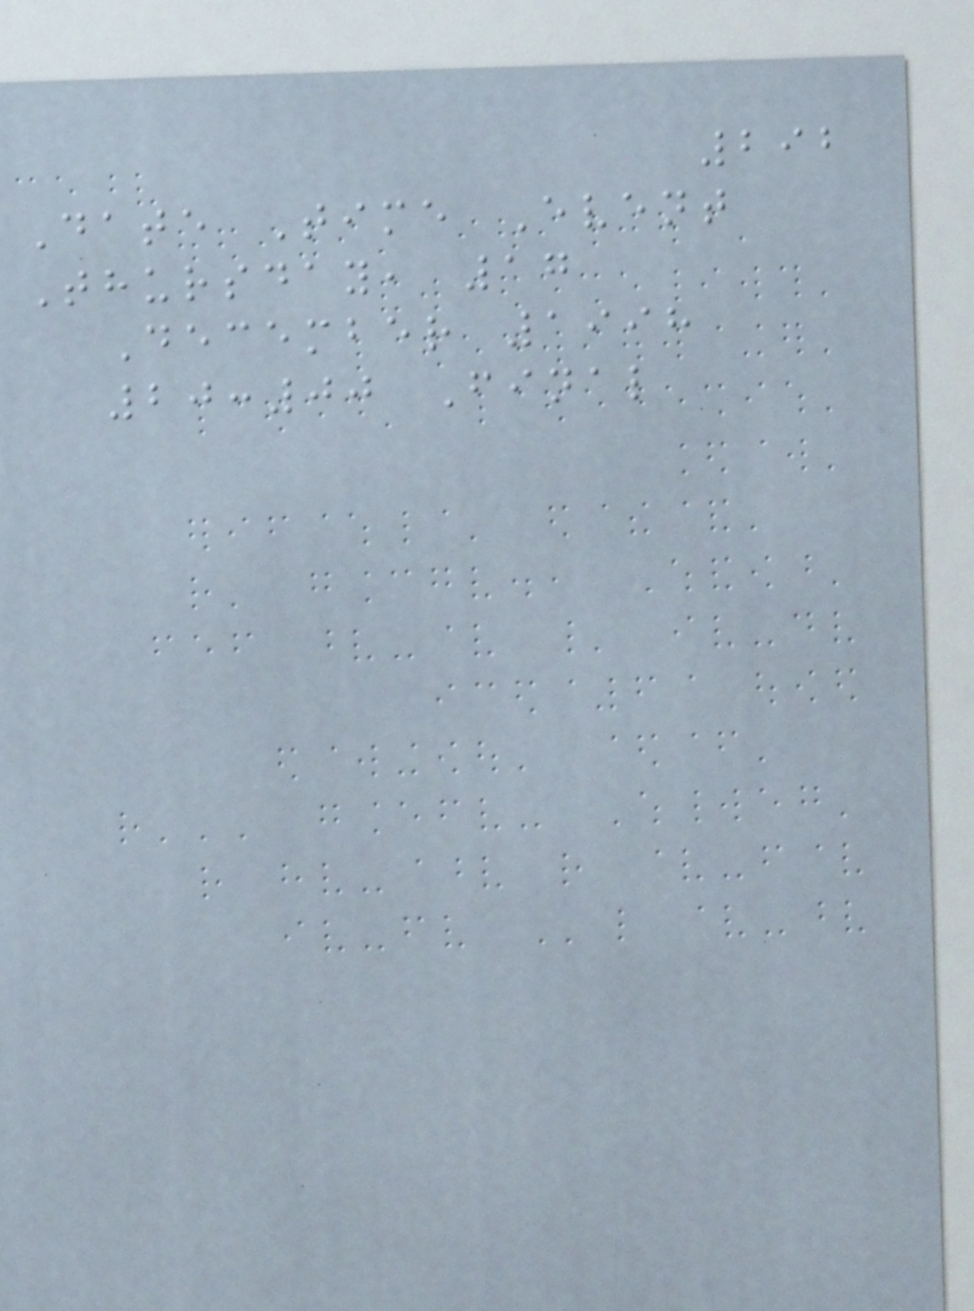292
Date Time Event
Thursday, 17
December 1998
20:00 Final
